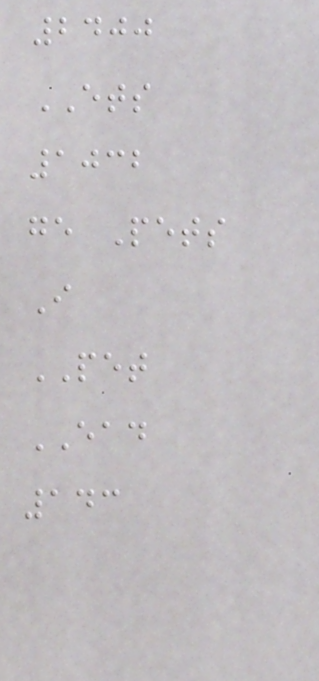2400
ETS
1032
ge Pets
I
PET
EAD
143
